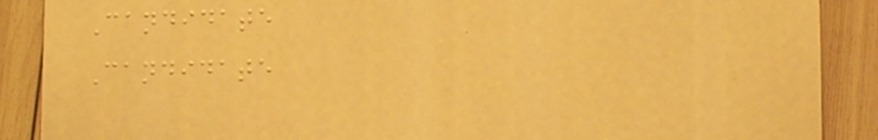Candidate
Candidate
